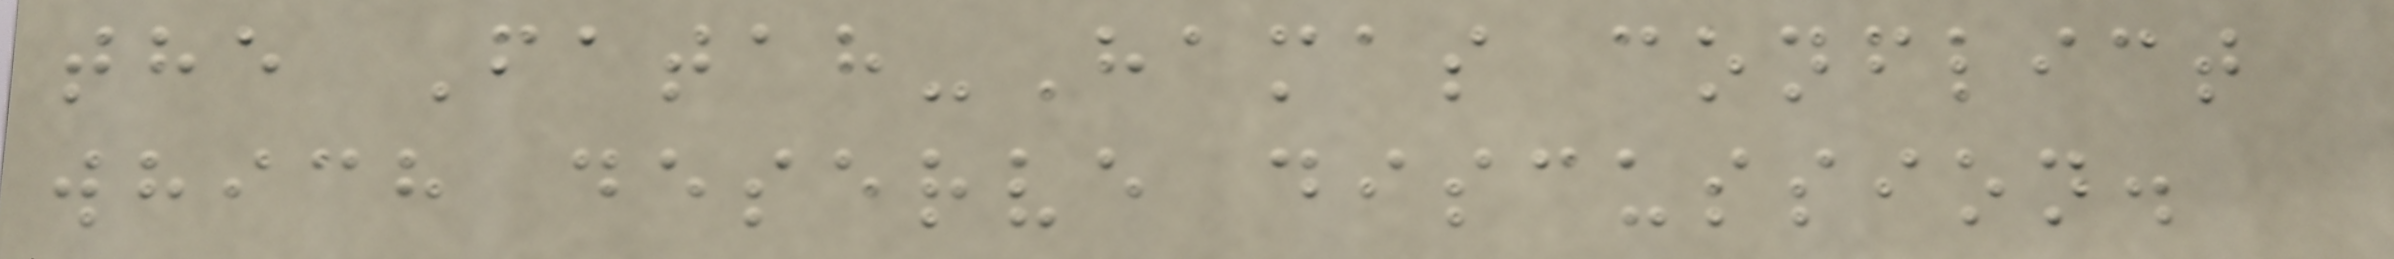the Fatah-Hamas conflict
which deserve discussion.
